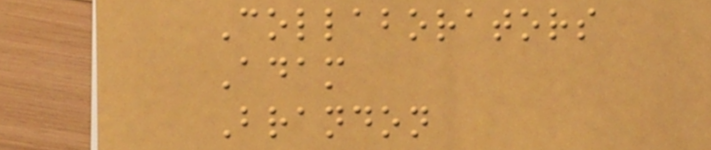Collaborators
Adam
Brandon
